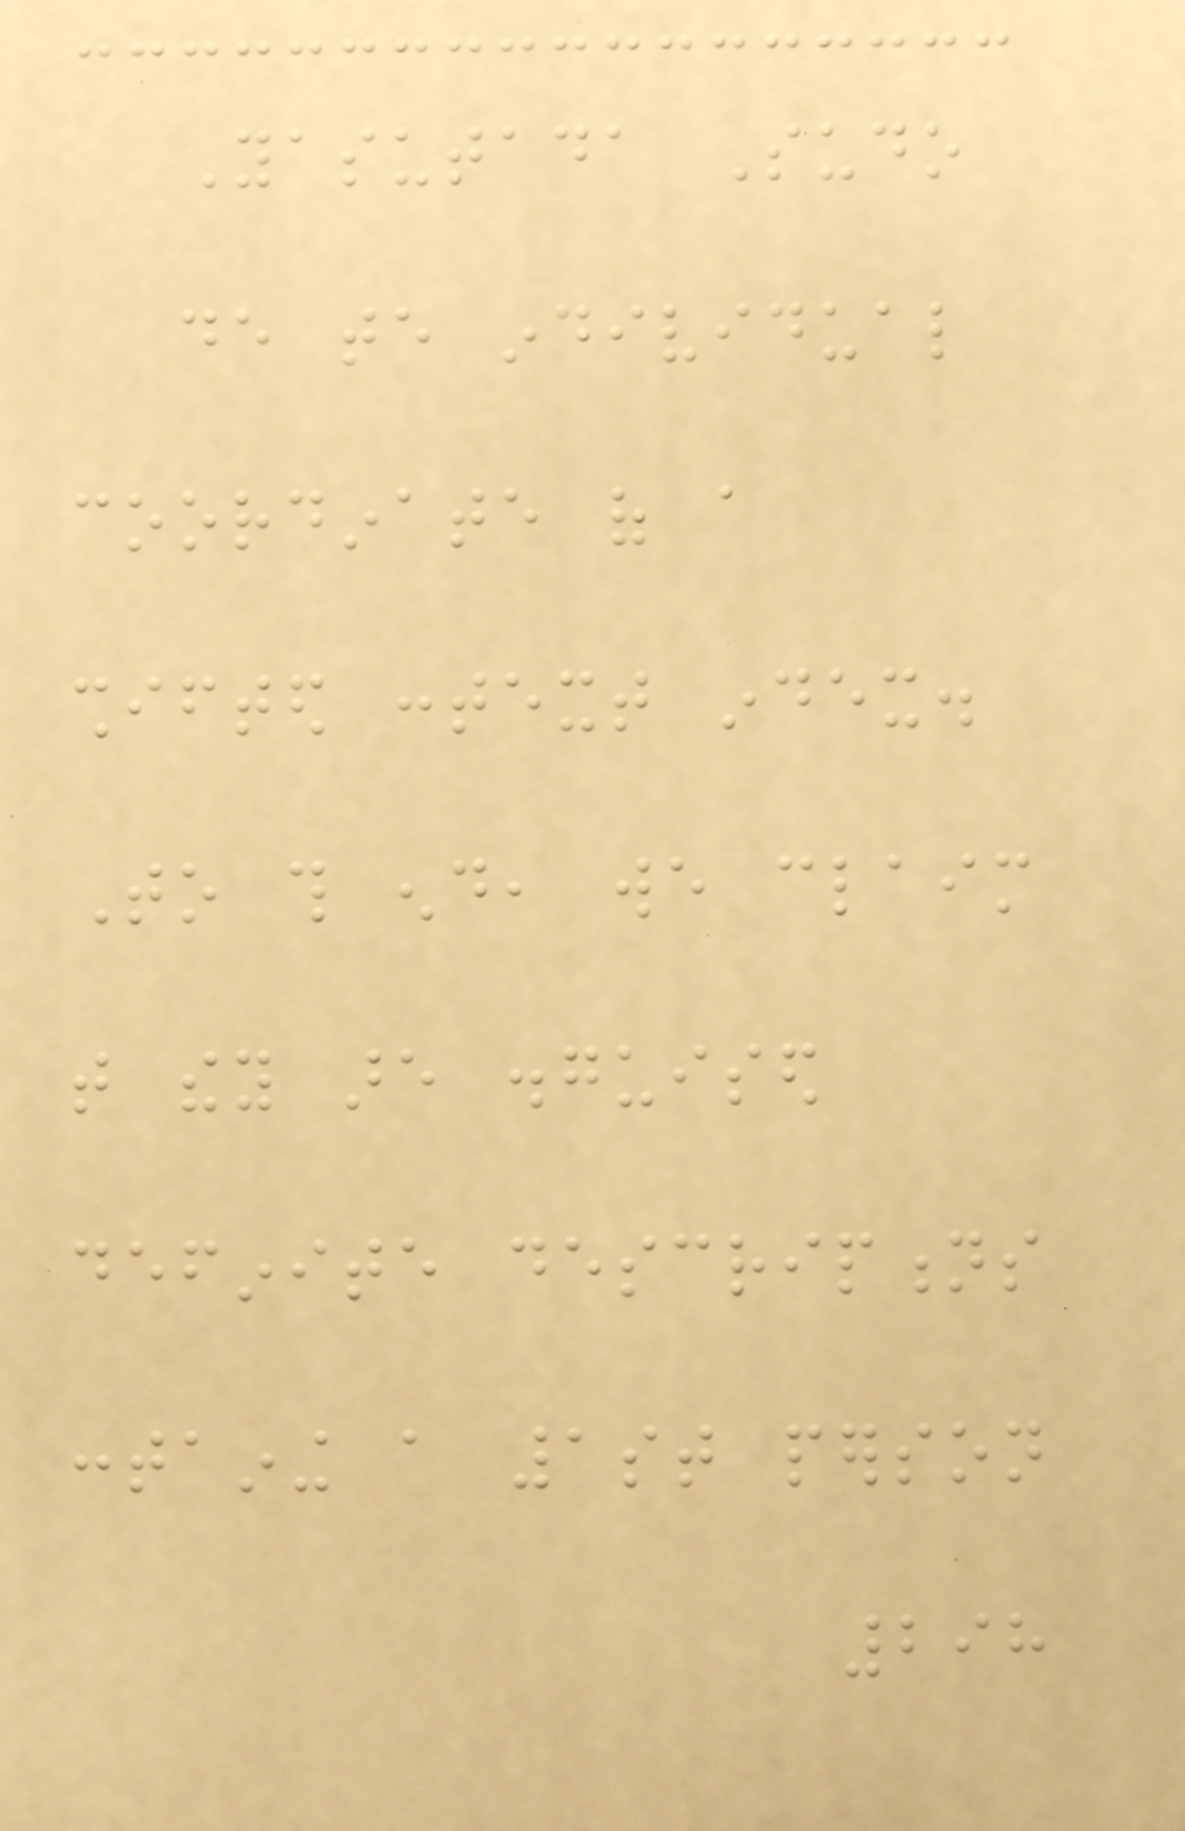Yasutada Sudo
de te individual
coordinate of a
shifted context index.
To this end, we claim
that they are disguised
definite descriptions
containing a 1st person
298
